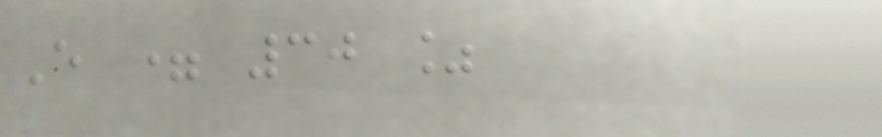E = 30 %
